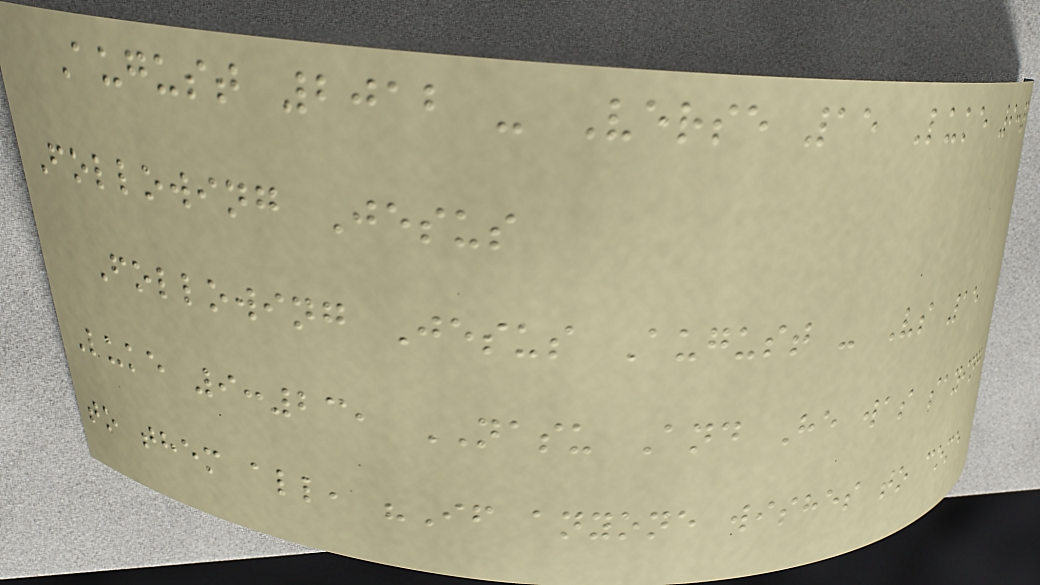August 2012 - Verse 15 Luke 9:23
Following Jesus
Following Jesus August - Vs 15
Luke 9:23, NASU And He was saying
to them all, "If anyone wishes to come
